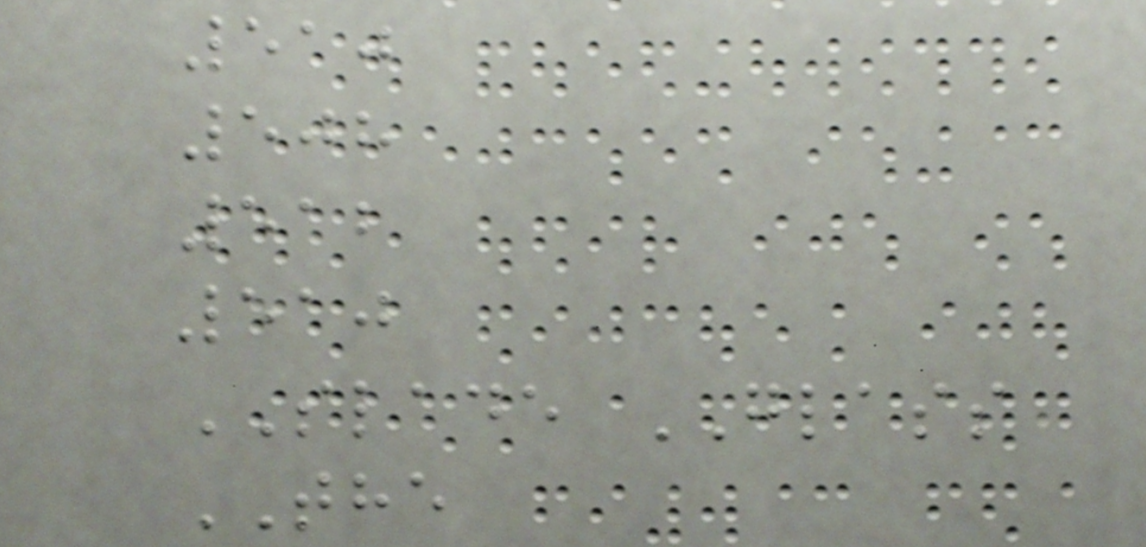510
508
512
510
SLADE GLASS
THE
